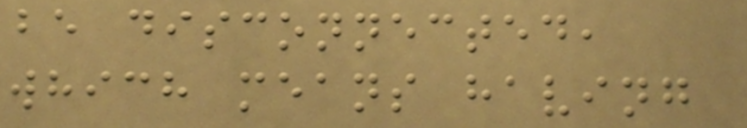be disconnected,
which means having
